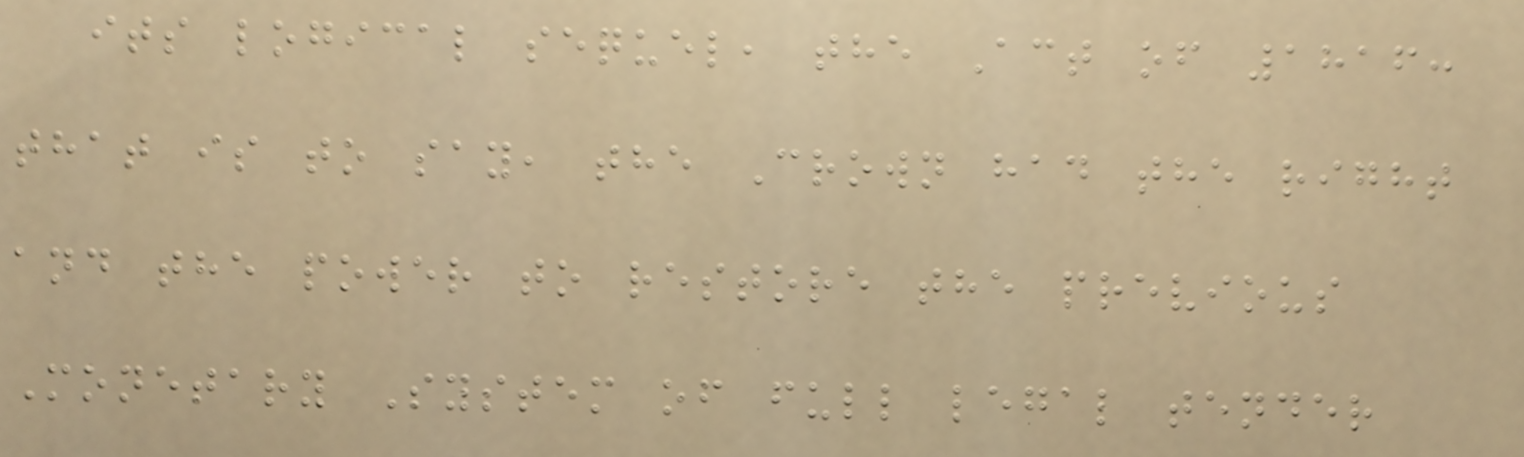its logical sequel, the Act of 1816:
that is to say, the Crown had the right
and the power to restore the previous
Monetary System of full legal tender
